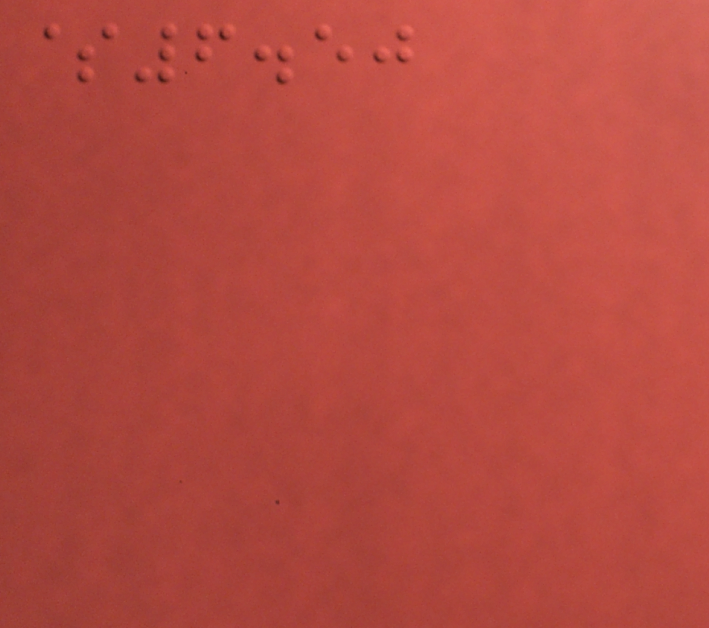$6.50
